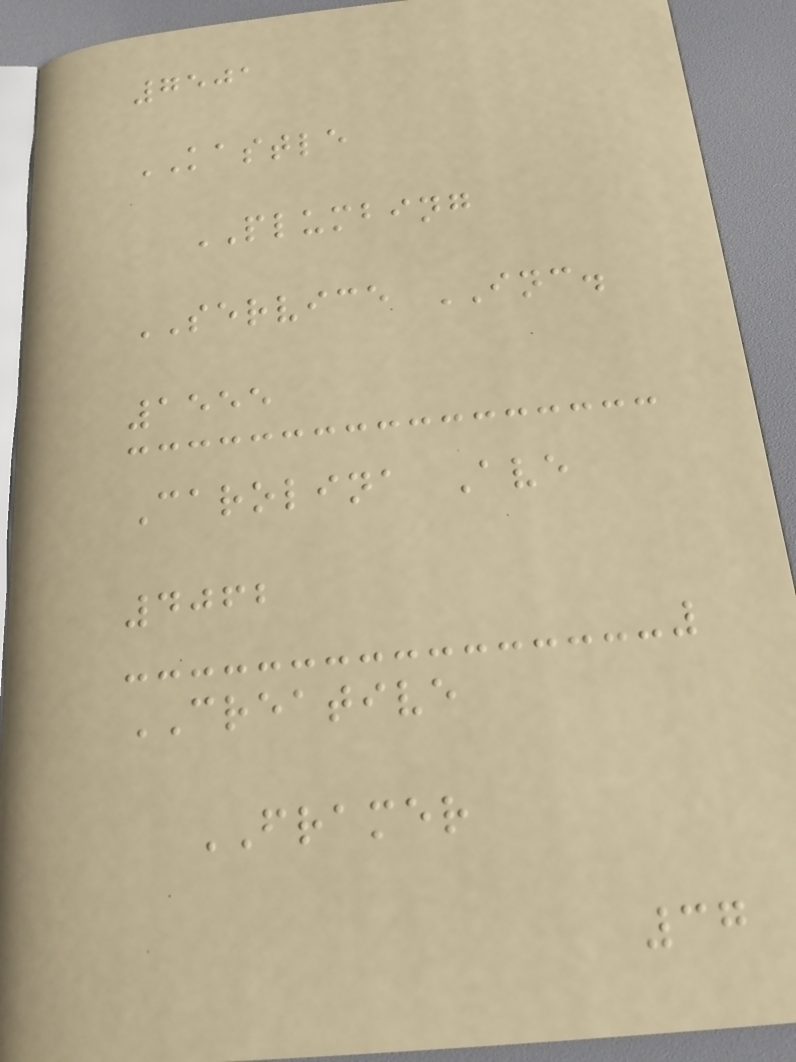7501
KASTLE
PLUMBING
SERVICE INC.
1555
Carolina Ave
4062
CREATIVE
FRAMER
37
